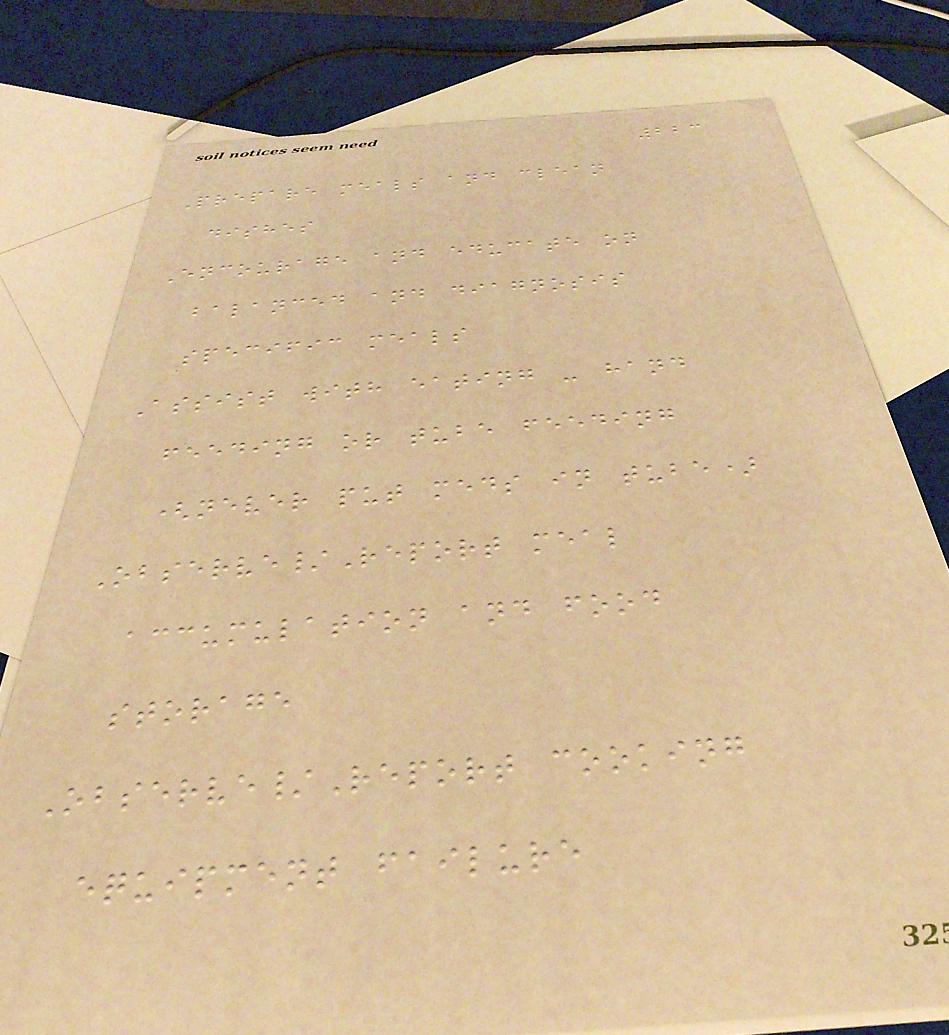223
Prepare meals and clean
dishes
Encourage and educate on
balanced and diagnosis
specific meals
Assist with eating - hand
feeding or tube feeding
(never put meds in tube)
Observe/Report meal
accumulation and food
storage
Observe/Report cooking
equipment failure
